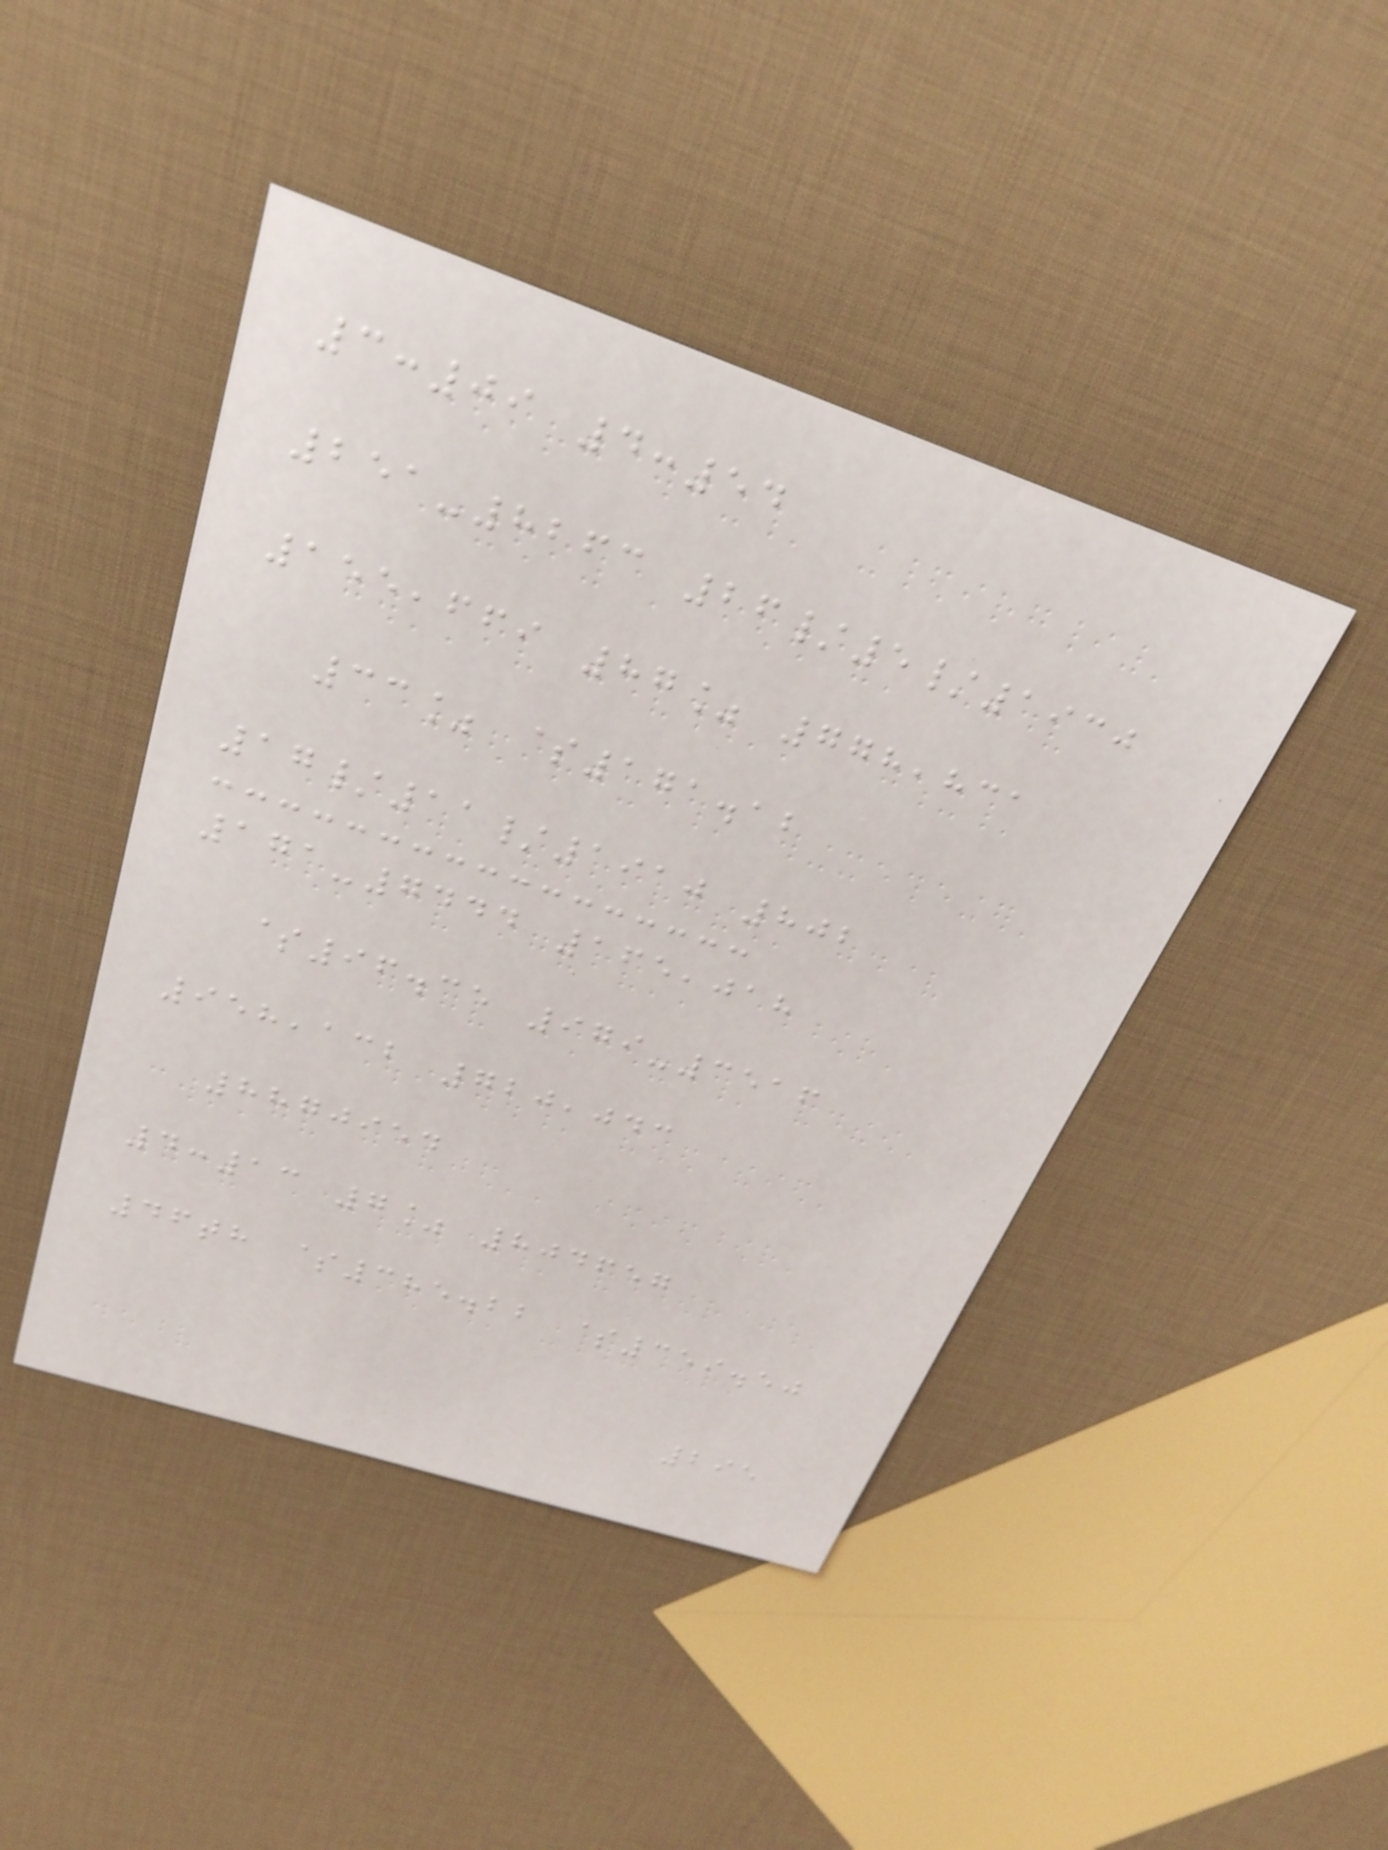3:09 4:54
251-8263 26/5/1930
155,669 87% 778,831
33% $171.12
17/11/1910 802
171-7444 165,018
$96.35 979-3516
958,132 720,043
8870954
4:13 7% 804657
46th $385.22 $359.50
295
